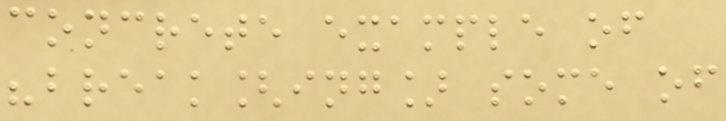concrete example of
"break[ing] some of
